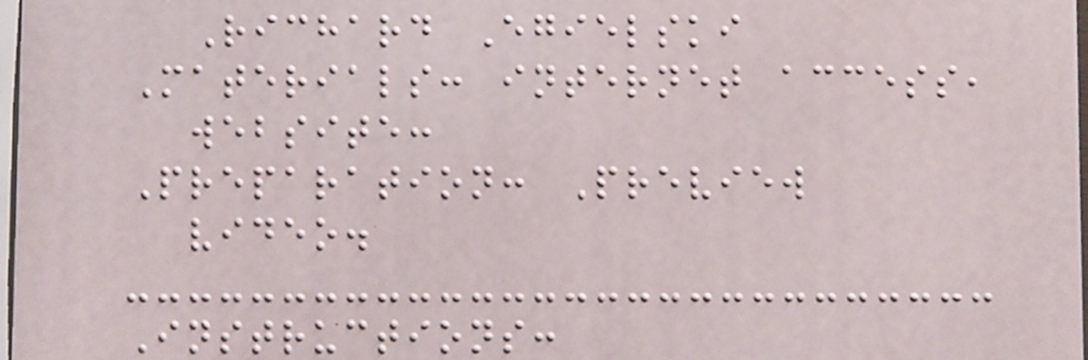Richard Egielski
Materials: internet access,
website:
Preparation: Preview
video.
Instructions:
